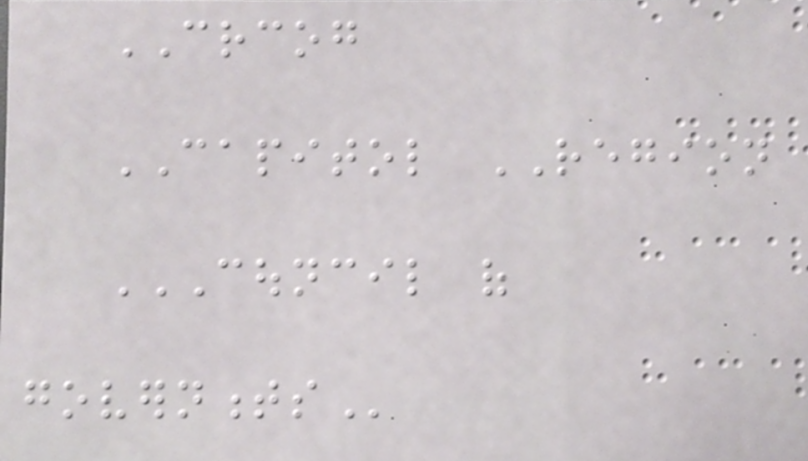CRCOG
CAPITOL REGION
COUNCIL OF
GOVERNMENTS
